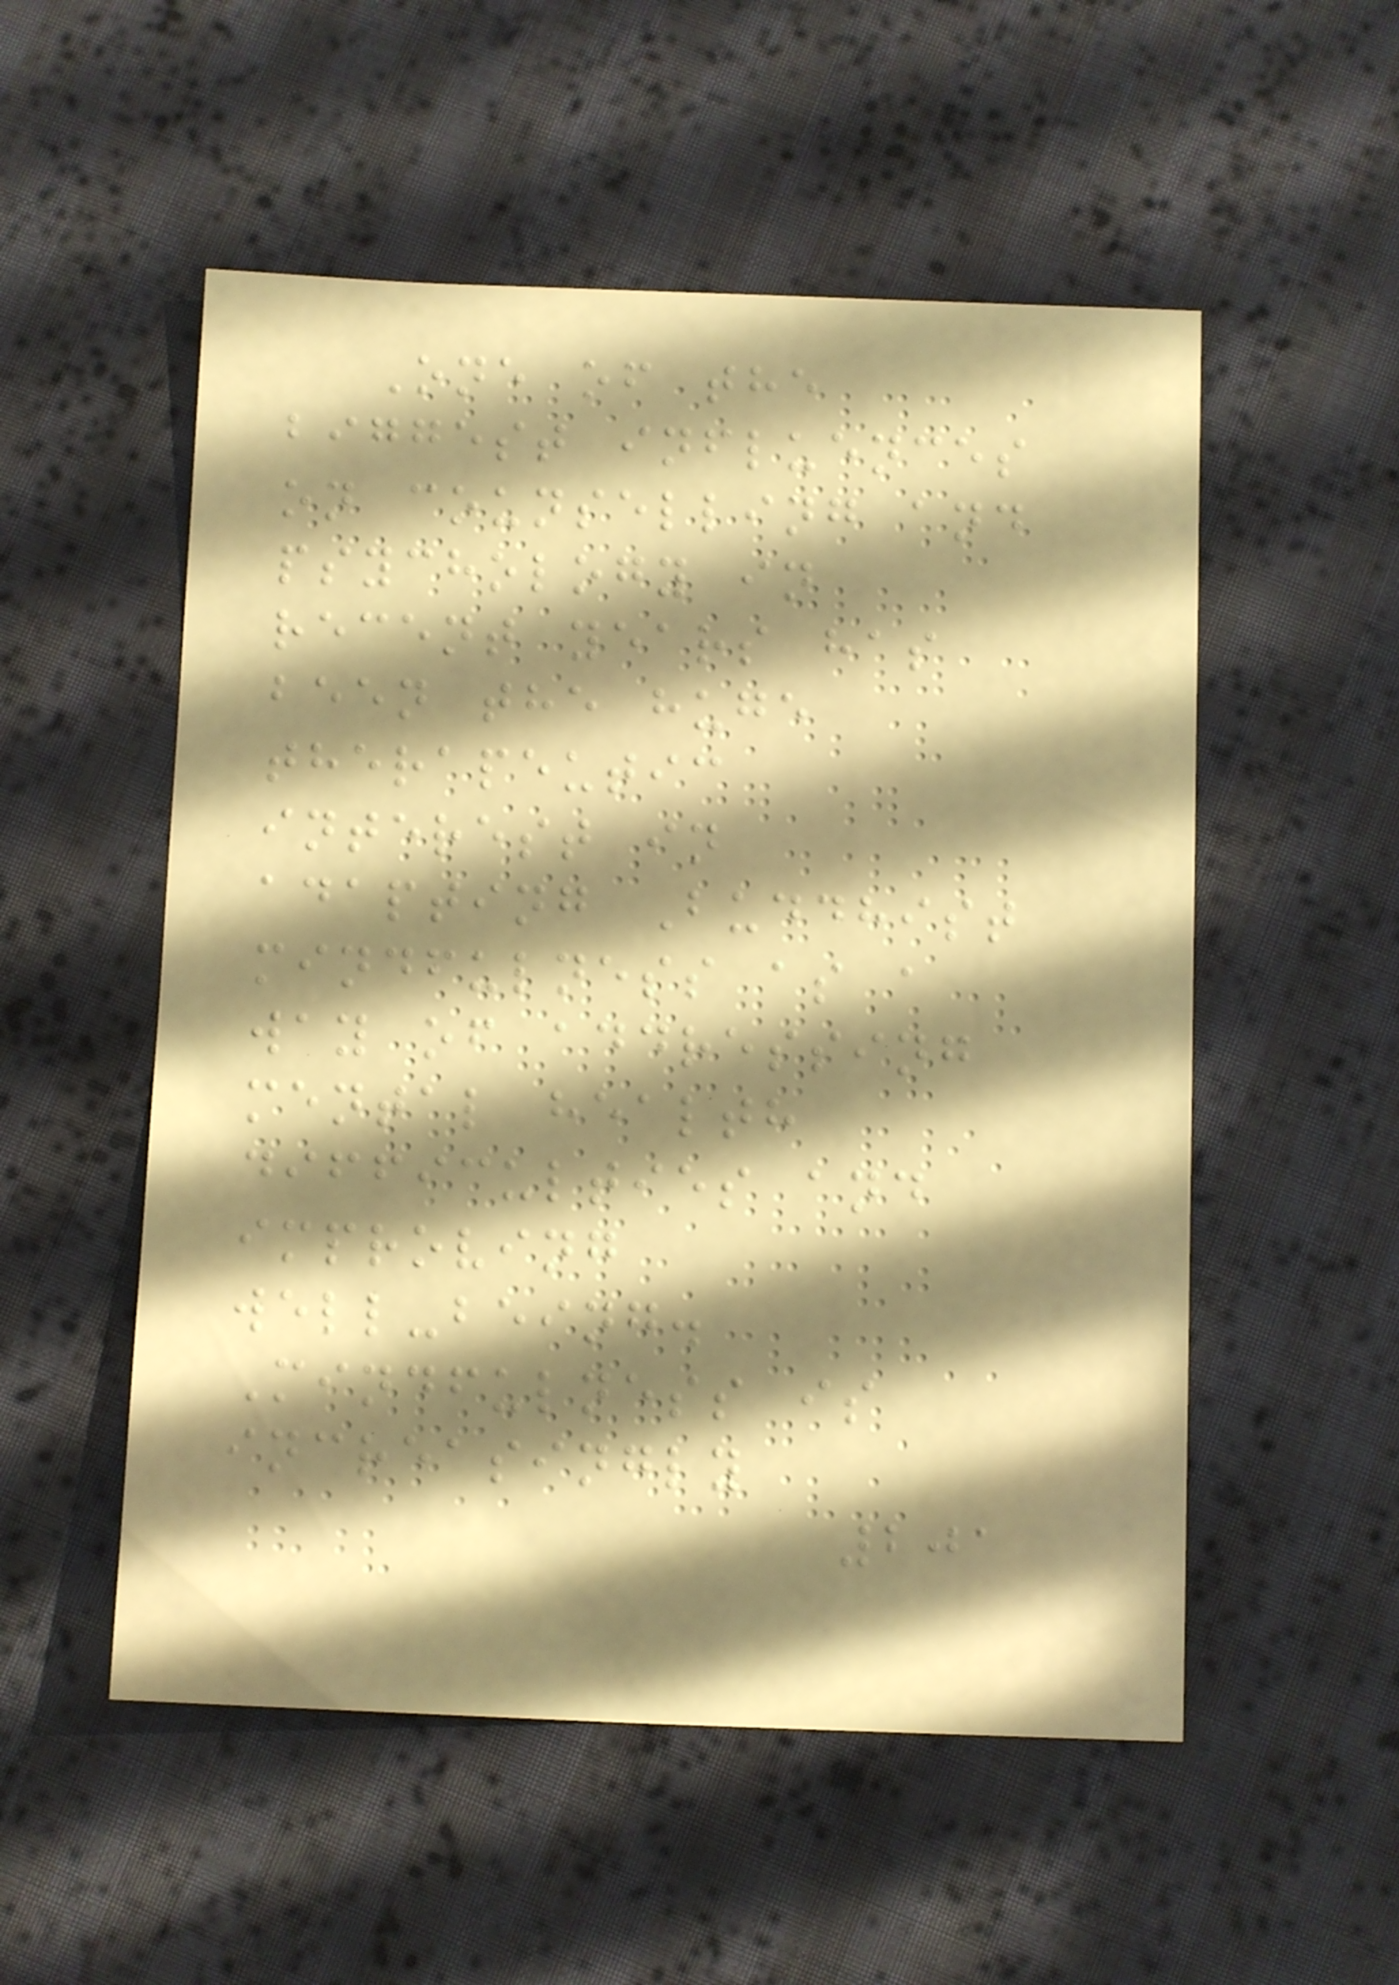One of the
biggest influences
on counselling and
psychology in
recent years has
been the huge
therapeutic
interest in
adapting Buddhist
mindfulness as a
way of addressing
mental health
difficulties and
improving
well-being.
Mindfulness is
increasingly
201
